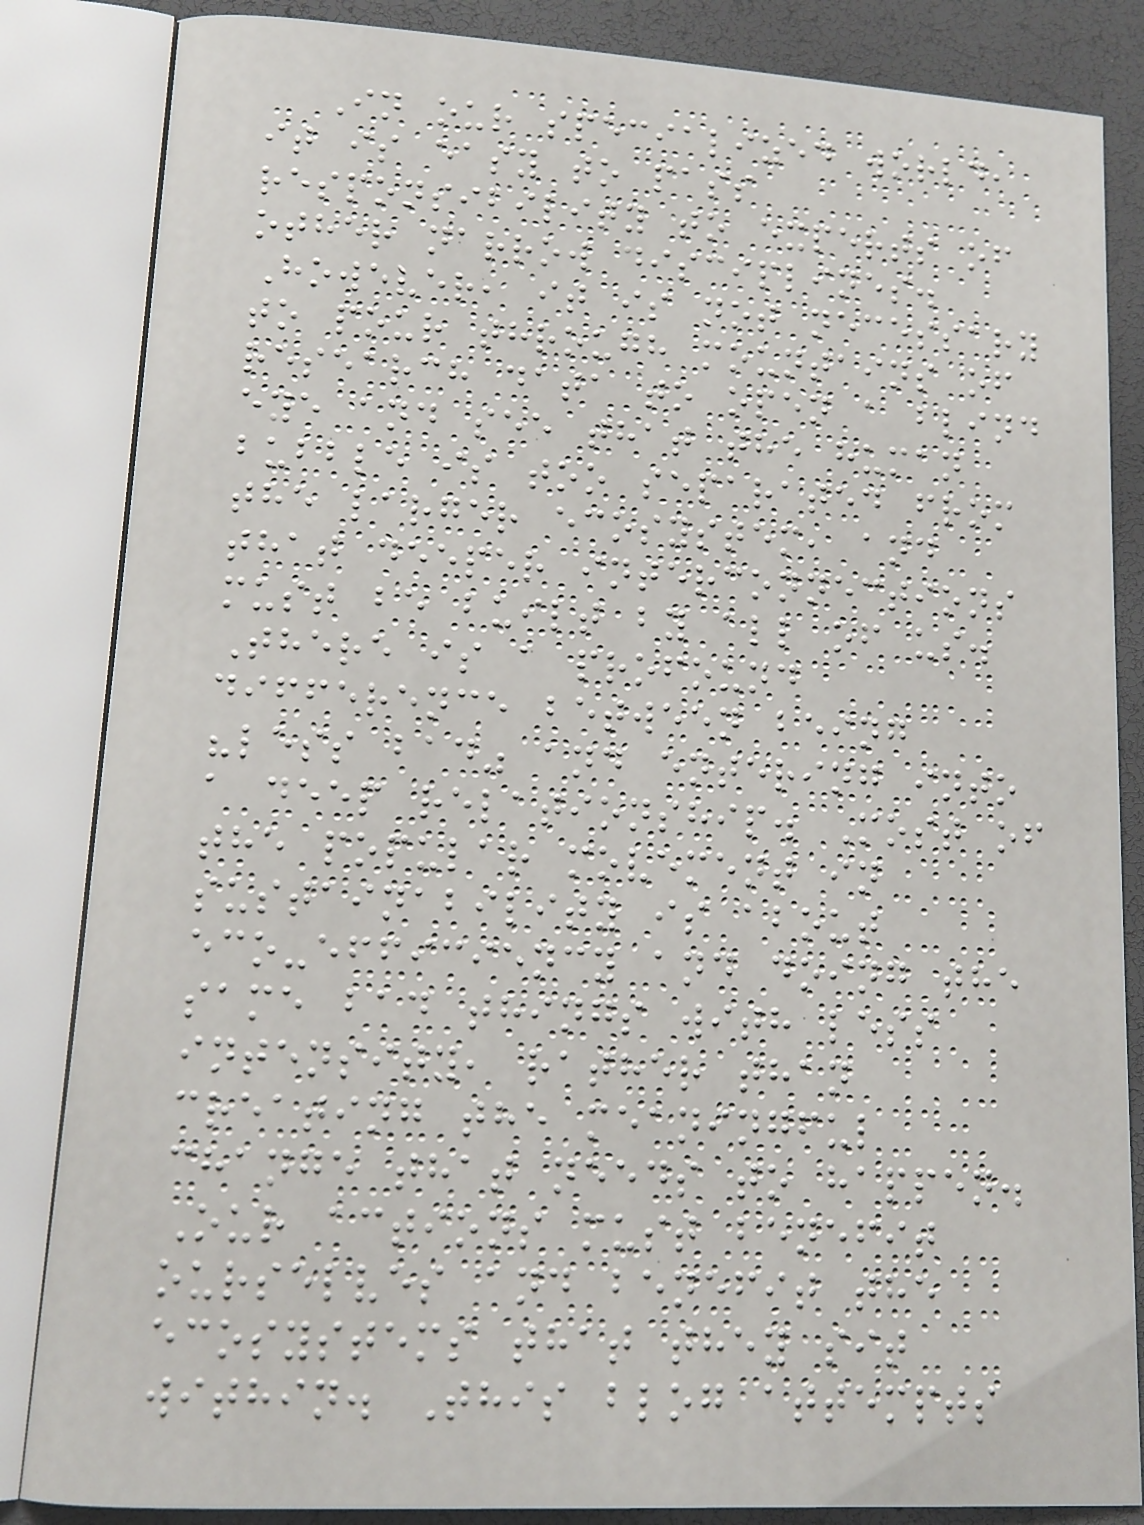In our specialized world,
it is easy to pass
responsibility to experts of
other narrow disciplines.
However, it is not necessary
to pour through mountains of
research data to open a blind
eye and see that the human
bubble is too separated from
the larger ecosystem, and
that deeper interconnections
must be built by all of us.
There is a profound
difference between being
"less bad" and entering into
a deep relationship. Most of
the popular movement in
sustainability is about
eco-efficiency and doing the
same bad things with less
intensity, rather than
creating the meaningful
change that needs to happen.
Our actions must benefit
ourselves and benefit the
ecosystems that they sit
within. This blog attempts
